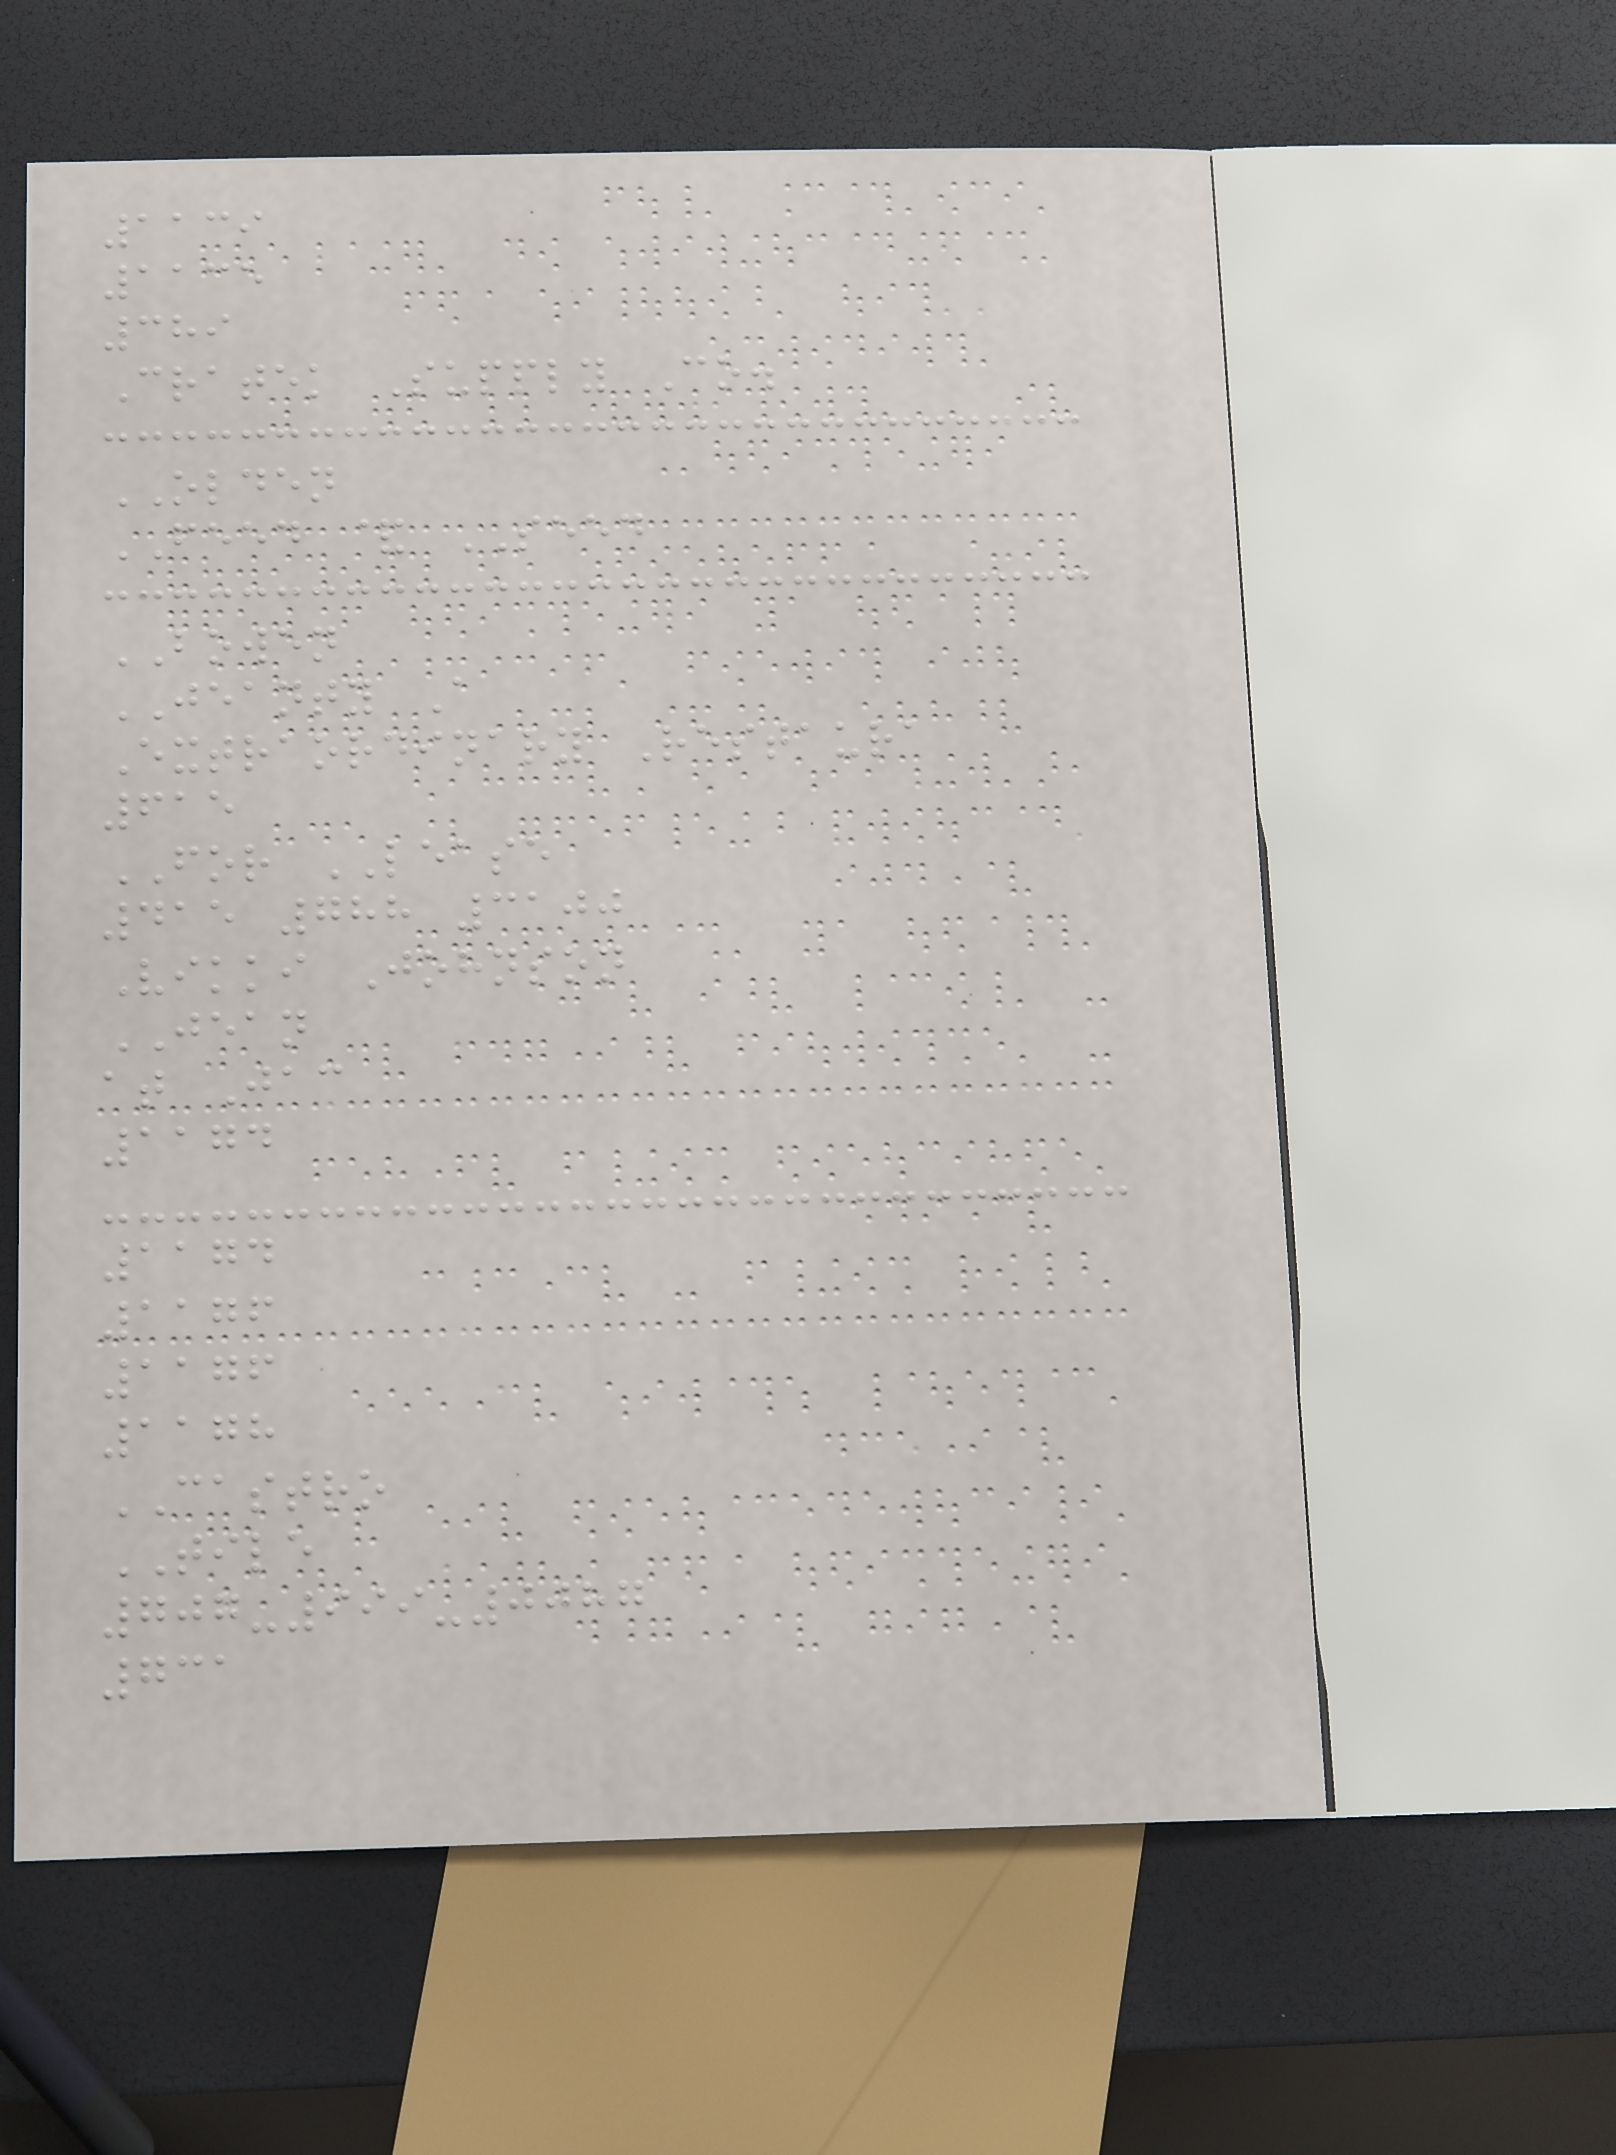1139
1135
389
Cratek Supply Co.
OLDEN
FEED & SEED
BOWEN
JEANTY A
Extraordinary Restaura
615
FOR LEASE
415 788 3100
Vikki Johnson
JEAN
at Jac
1174
1174
1176
1176
1178
CASTRO
TILE
707-999-0087
731
